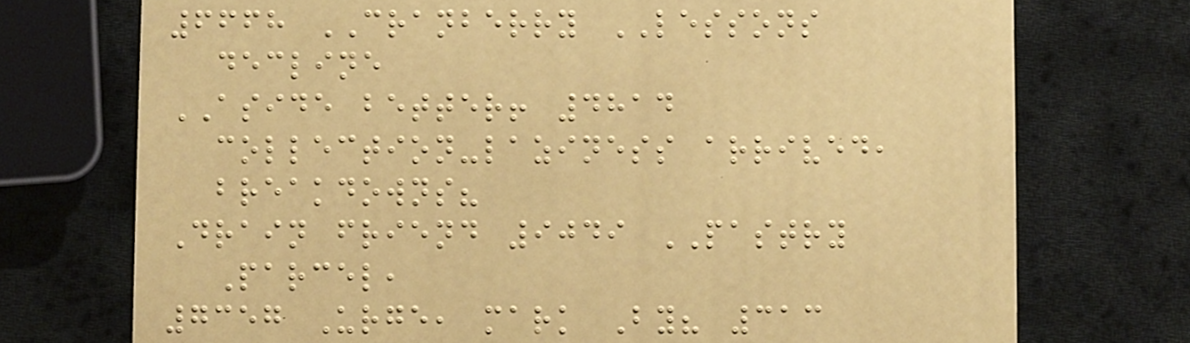6668 CRANBERRY LESSONS
decline
ASIDE better! 4814
collection-laziness arrived,
breakdowns?
Drain friend 9049 PASTRY
Parcel,
7357 Urge, mark By? 313
